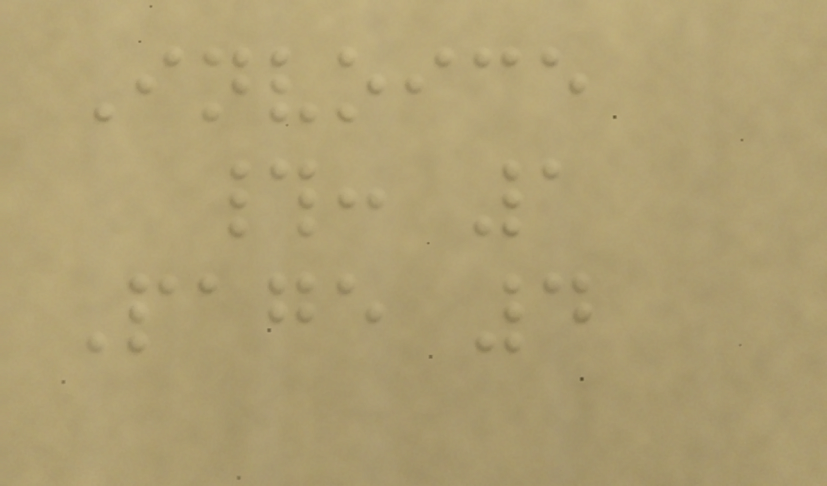Invoice
#: 1
Page 4
